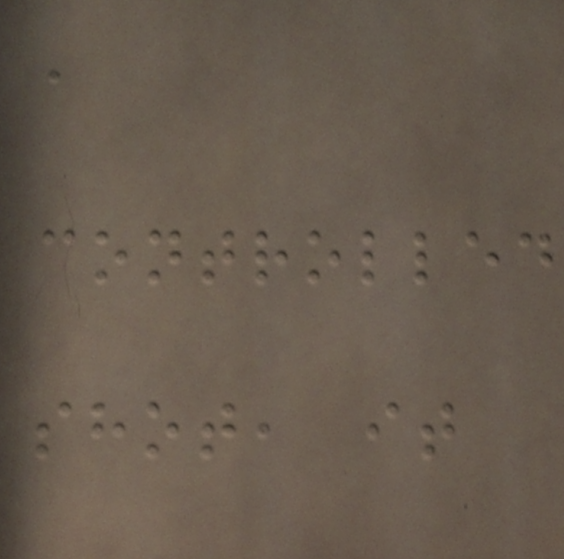a
controlled
shot, it
